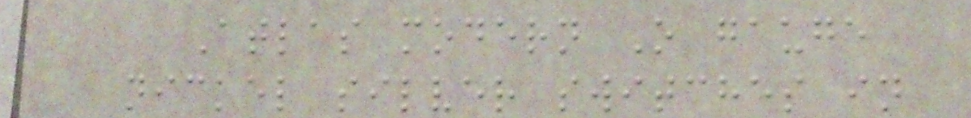Atlas modern O gauge
nickel silver switches in
